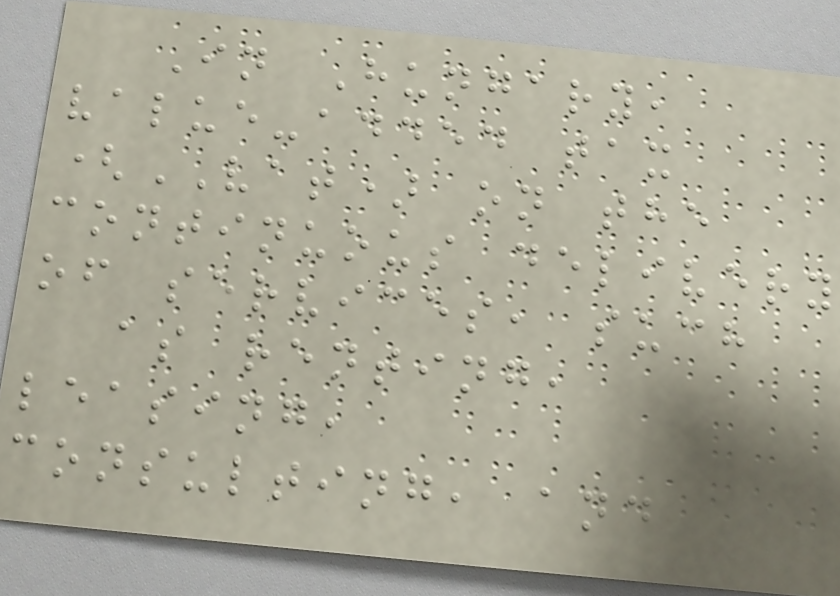In Hungary,
value-added tax
(VAT) on the
continuous delivery
of services, such
as renting,
leasing,
consulting, and
